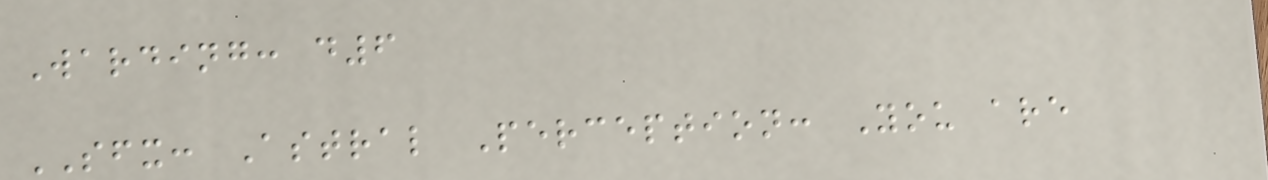Warding: d6
SFX: Astral Perception: You are
